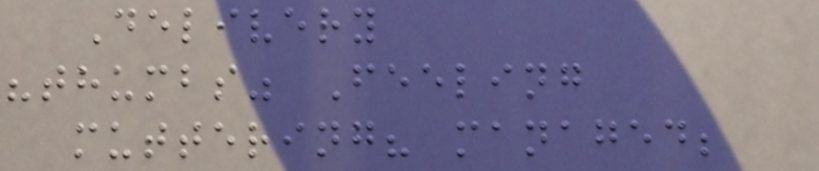Delivery
"thumbs" Feeling
muttering? managed;
